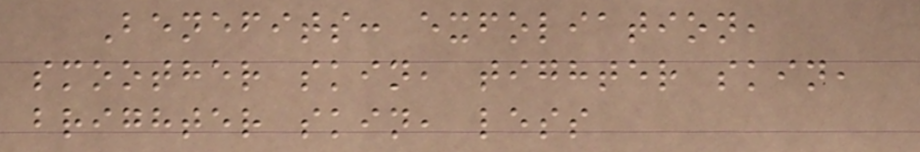Benefits: exfoliation,
smoother skin, tighter skin,
brighter skin, less
